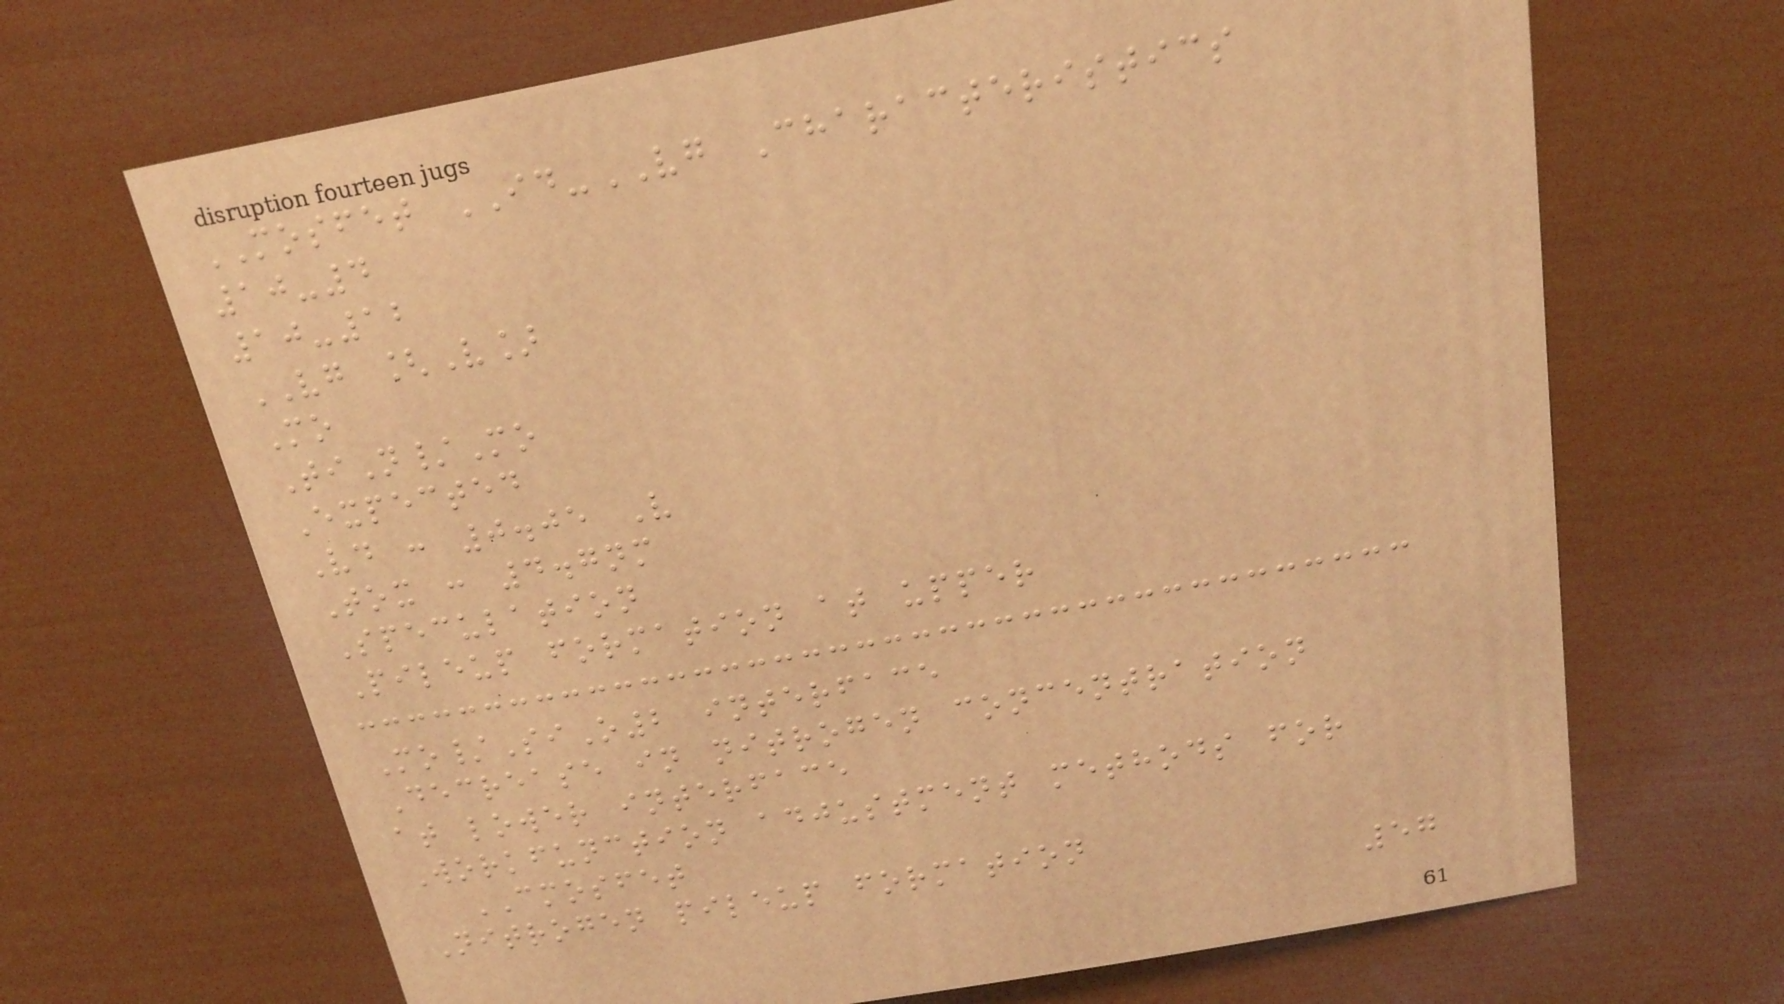MOSFET ID-VG Characteristics
10-4
10-12
VG [V]
Mo
TiN/Mo
Expected
Vd : 0.05 V
Tox : 4.7nm
Speculation
Pileup formation at upper
Mo/SiO2 interface
Decrease in nitrogen concentration
at lower interface
Workfunction adjustment methods for
CMOSFET
Nitrogen pileup formation
57
